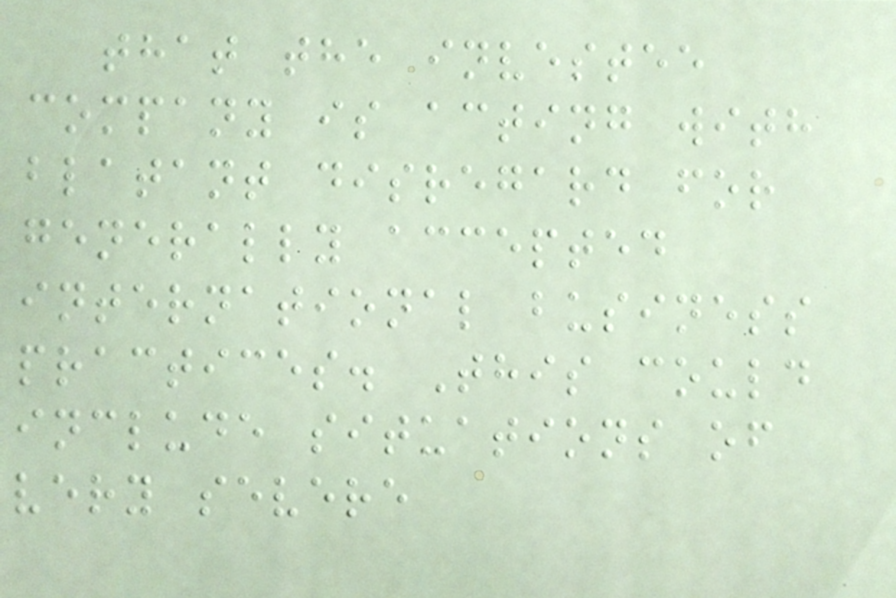that the investee
company is acting with
blatant disregard for
generally accepted
international business
practices. This could
include situations of
very severe
